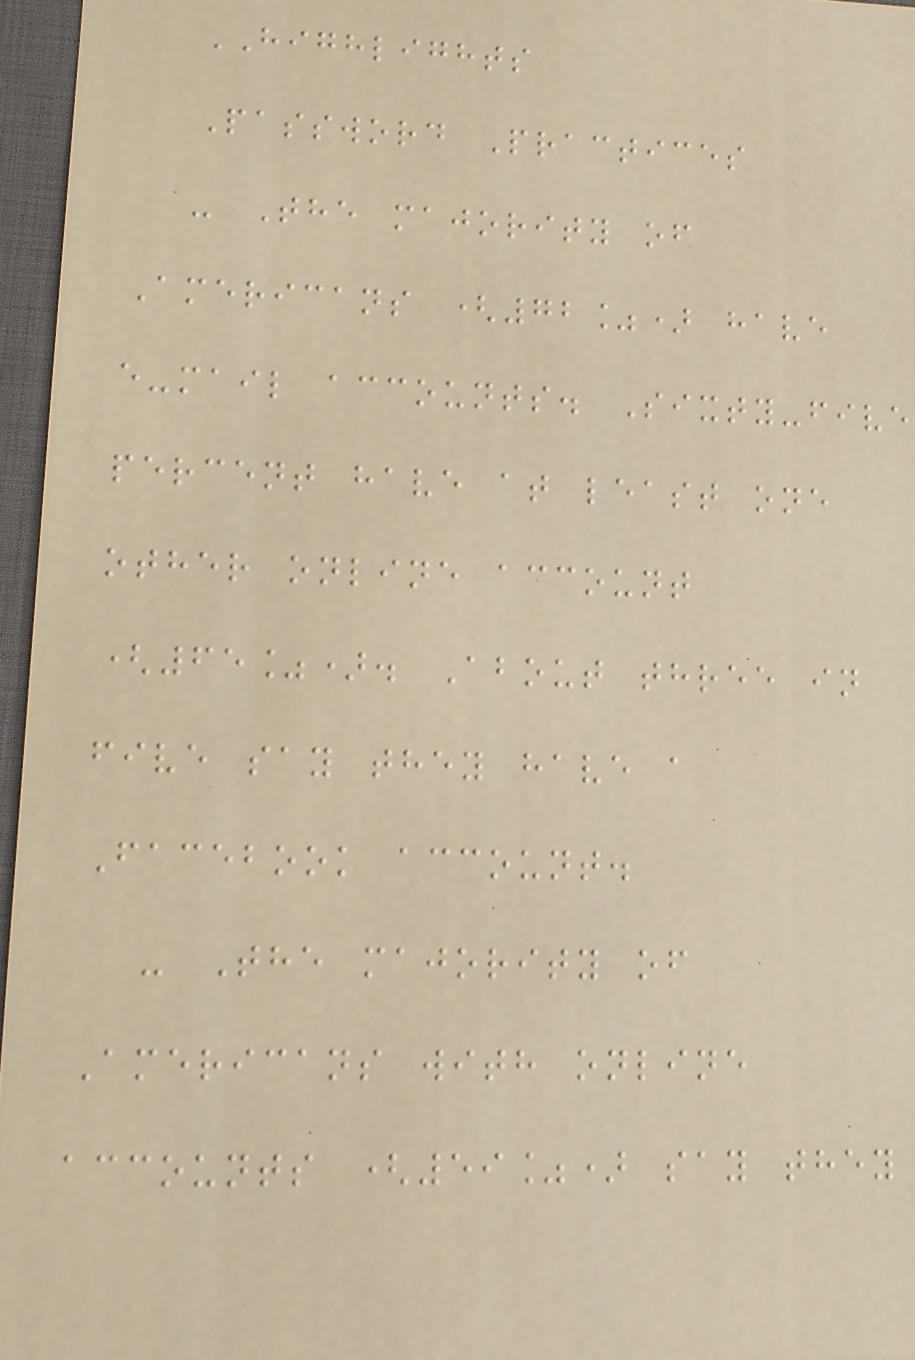HIGHLIGHTS
Password Practices
- The majority of
Americans (72%) have
e-mail accounts. Sixty-five
percent have at least one
other online account
(65%). About three in
five say they have a
Facebook account.
- The majority of
Americans with online
accounts (59%) say they
